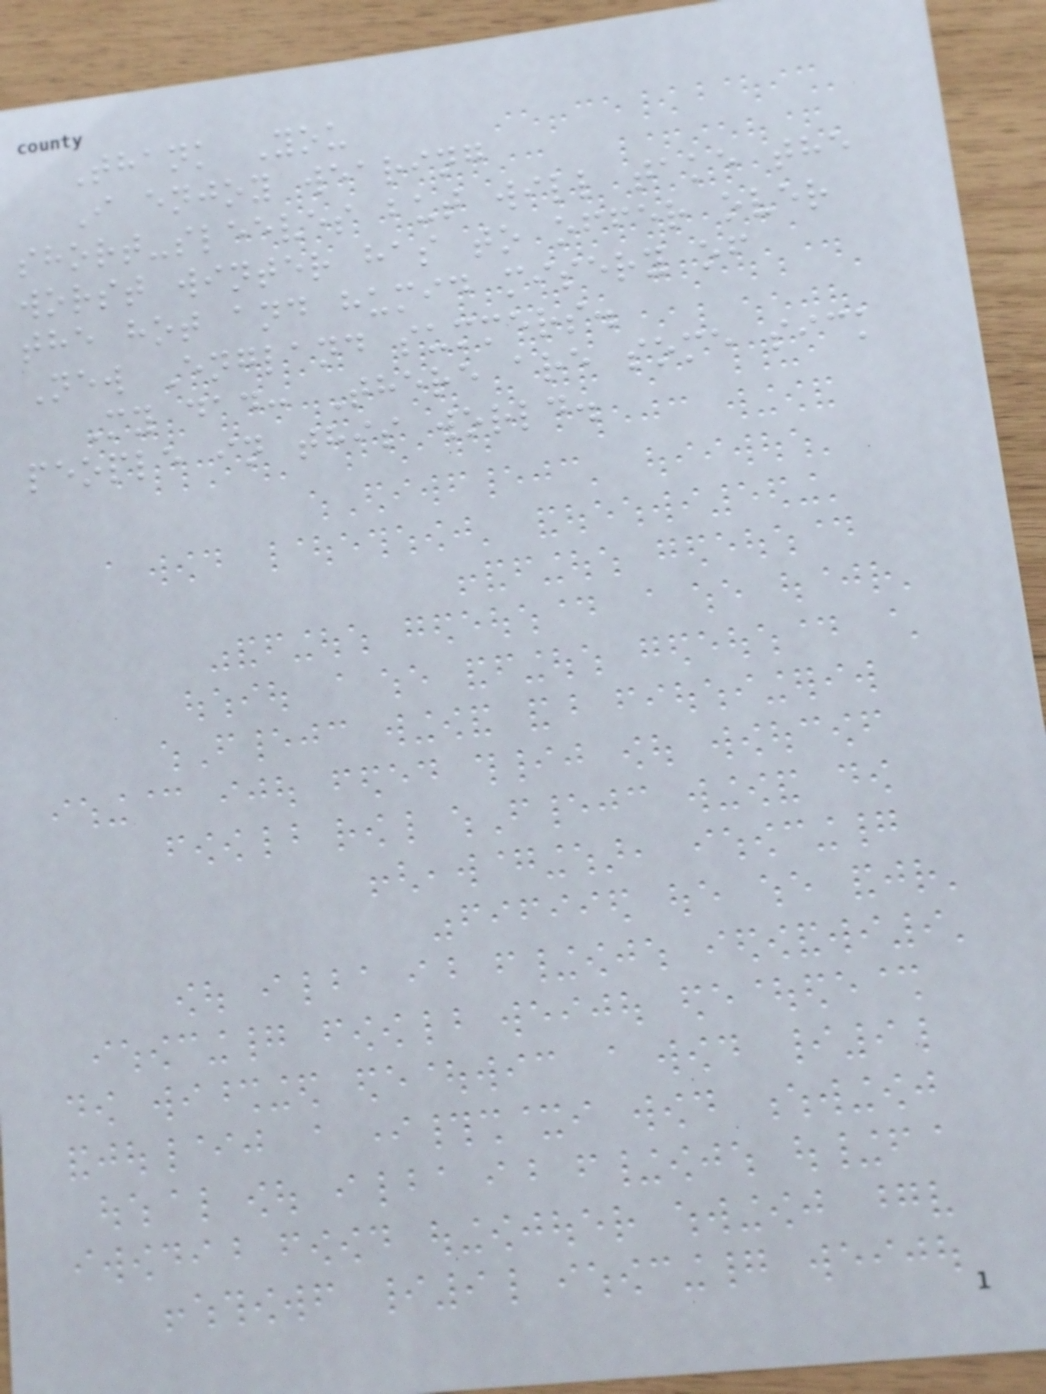Thank You
I enjoy wearing
short-sleeves but will take the
worst winter has to offer over
the hot and humid misery of
New England summers.
My dad: There are some sick
people in this world.
